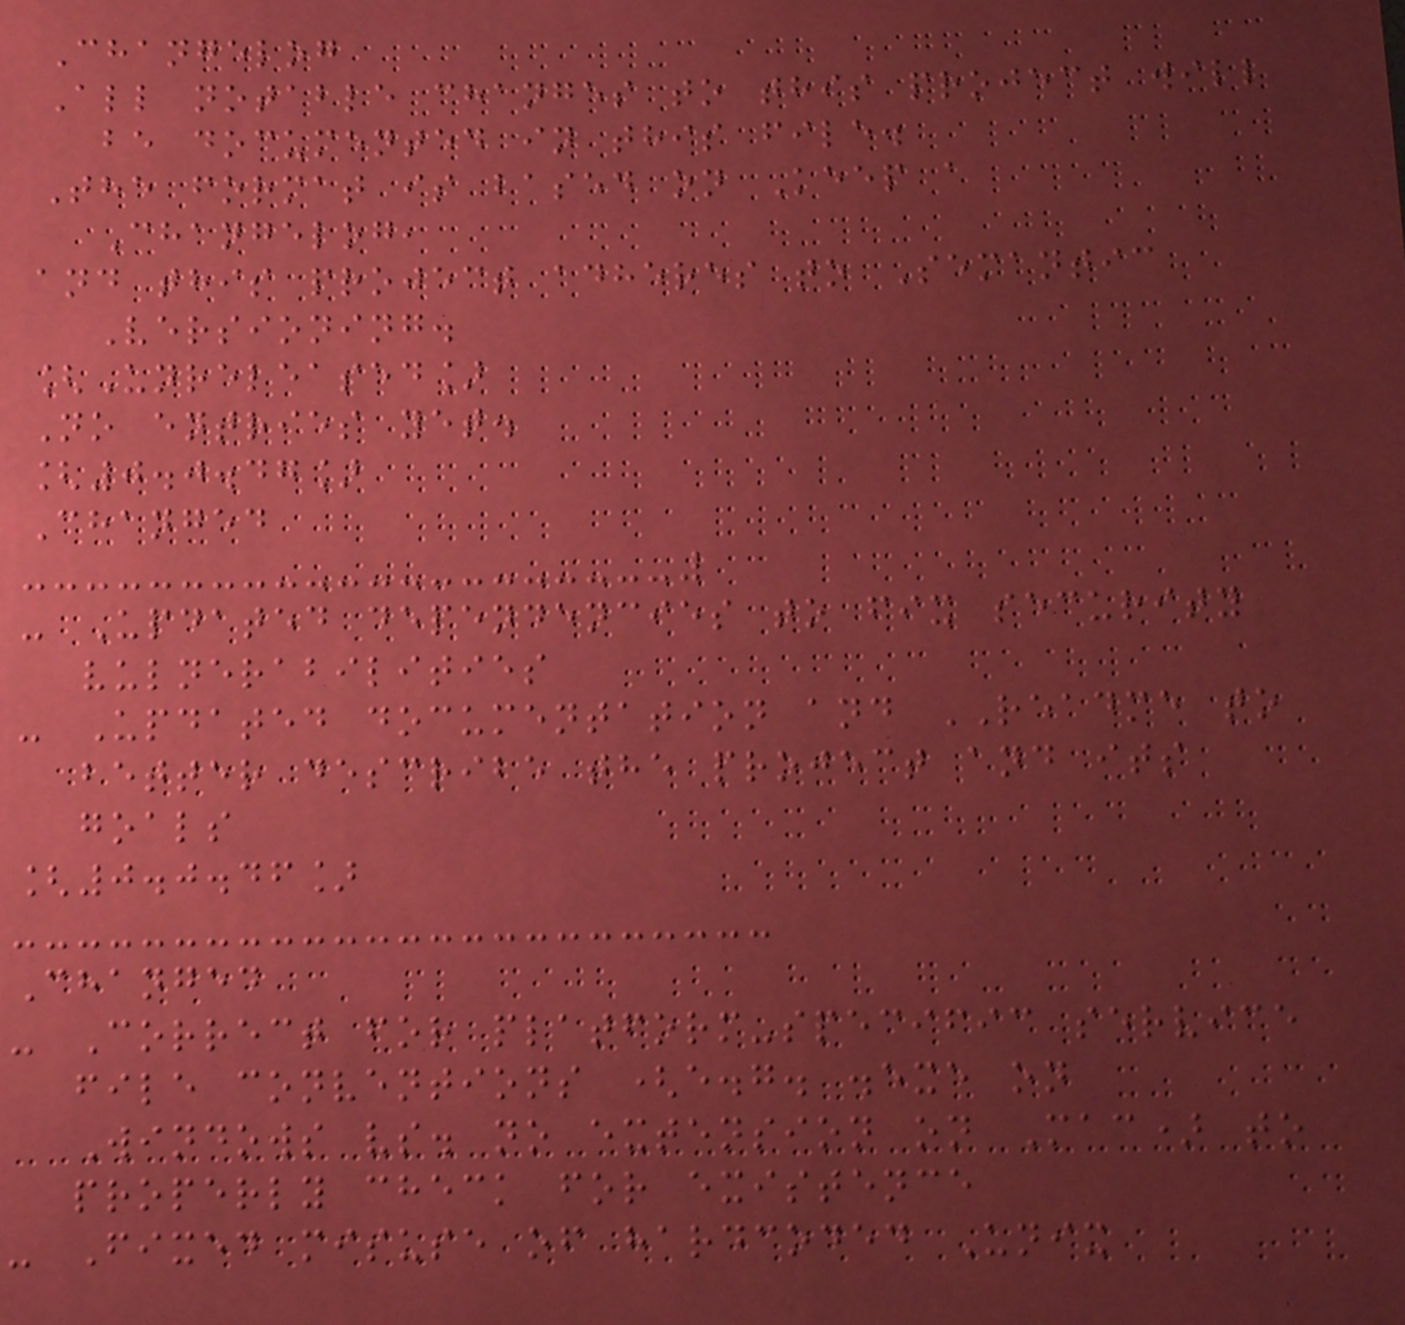Changelog
All notable changes to this project will
be documented in this file.
The format is based on Keep a
Changelog,
and this project adheres to Semantic
Versioning.
[Unreleased]
No entries yet.
[0.0.47]
Changed
- Updated dependencies to fix security
vulnerabilities
- Updated documentation and README to
better describe the project and its
goals
[0.0.46]
Changed
- Correct for platform-specific service
file conventions (e.g. .exe on
Windows vs. no extension on Mac) to
properly check for existence
- Fixed misuse of hardcoded Unix
